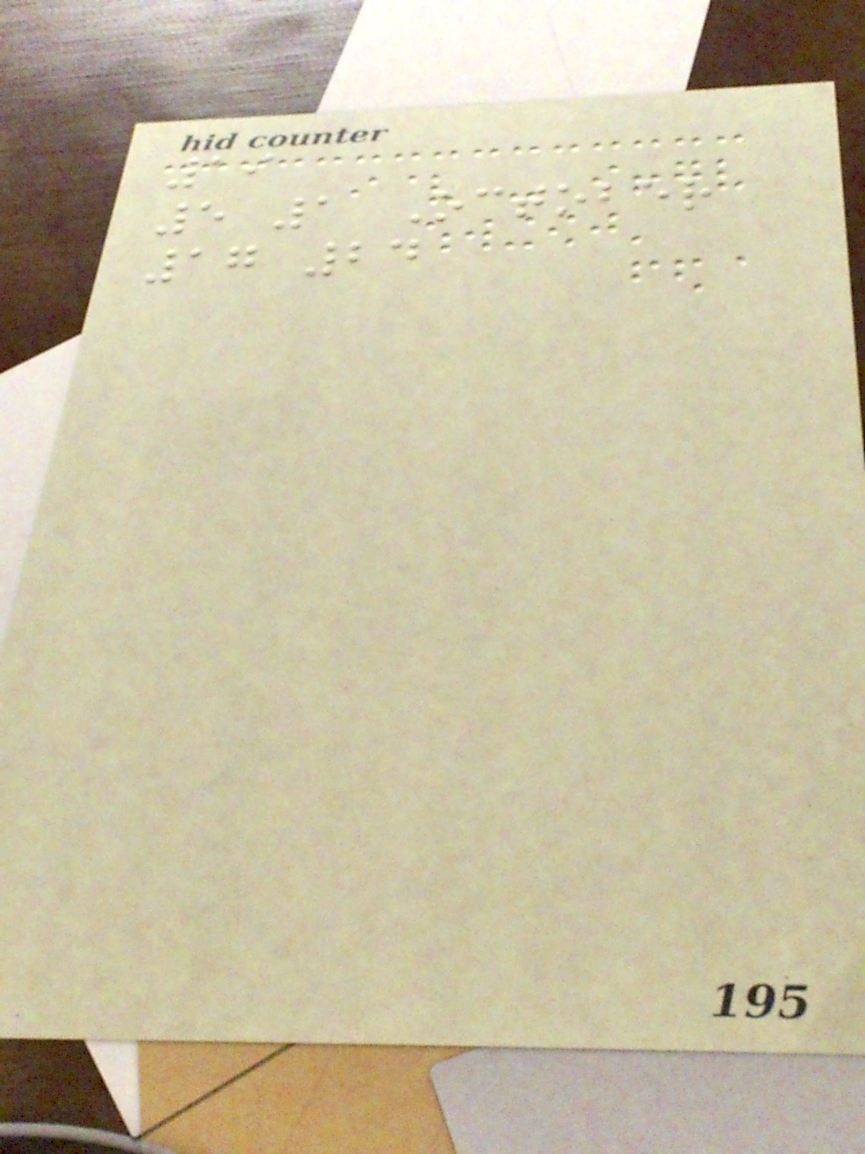19
5 1 October
17 24
